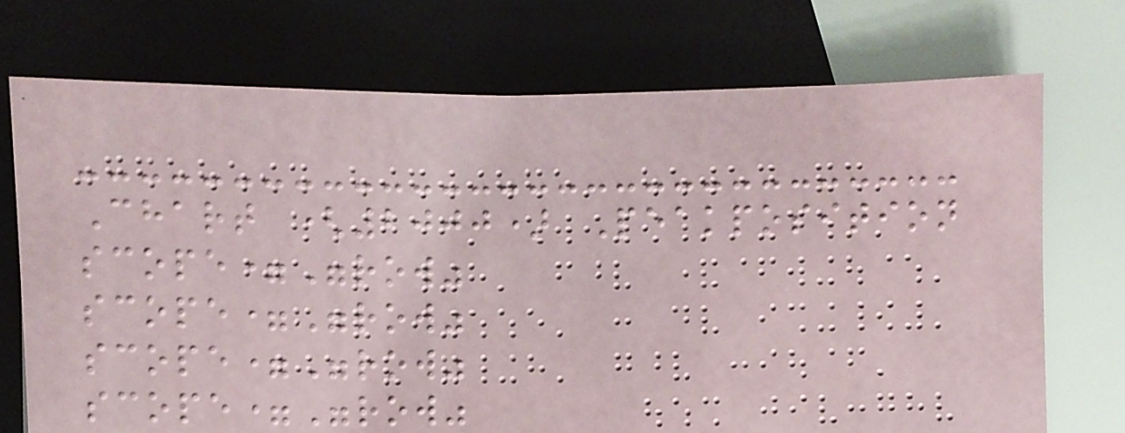Chart (2000) Peakposition
scope="row"
scope="row"
scope="row"
scope="row"
